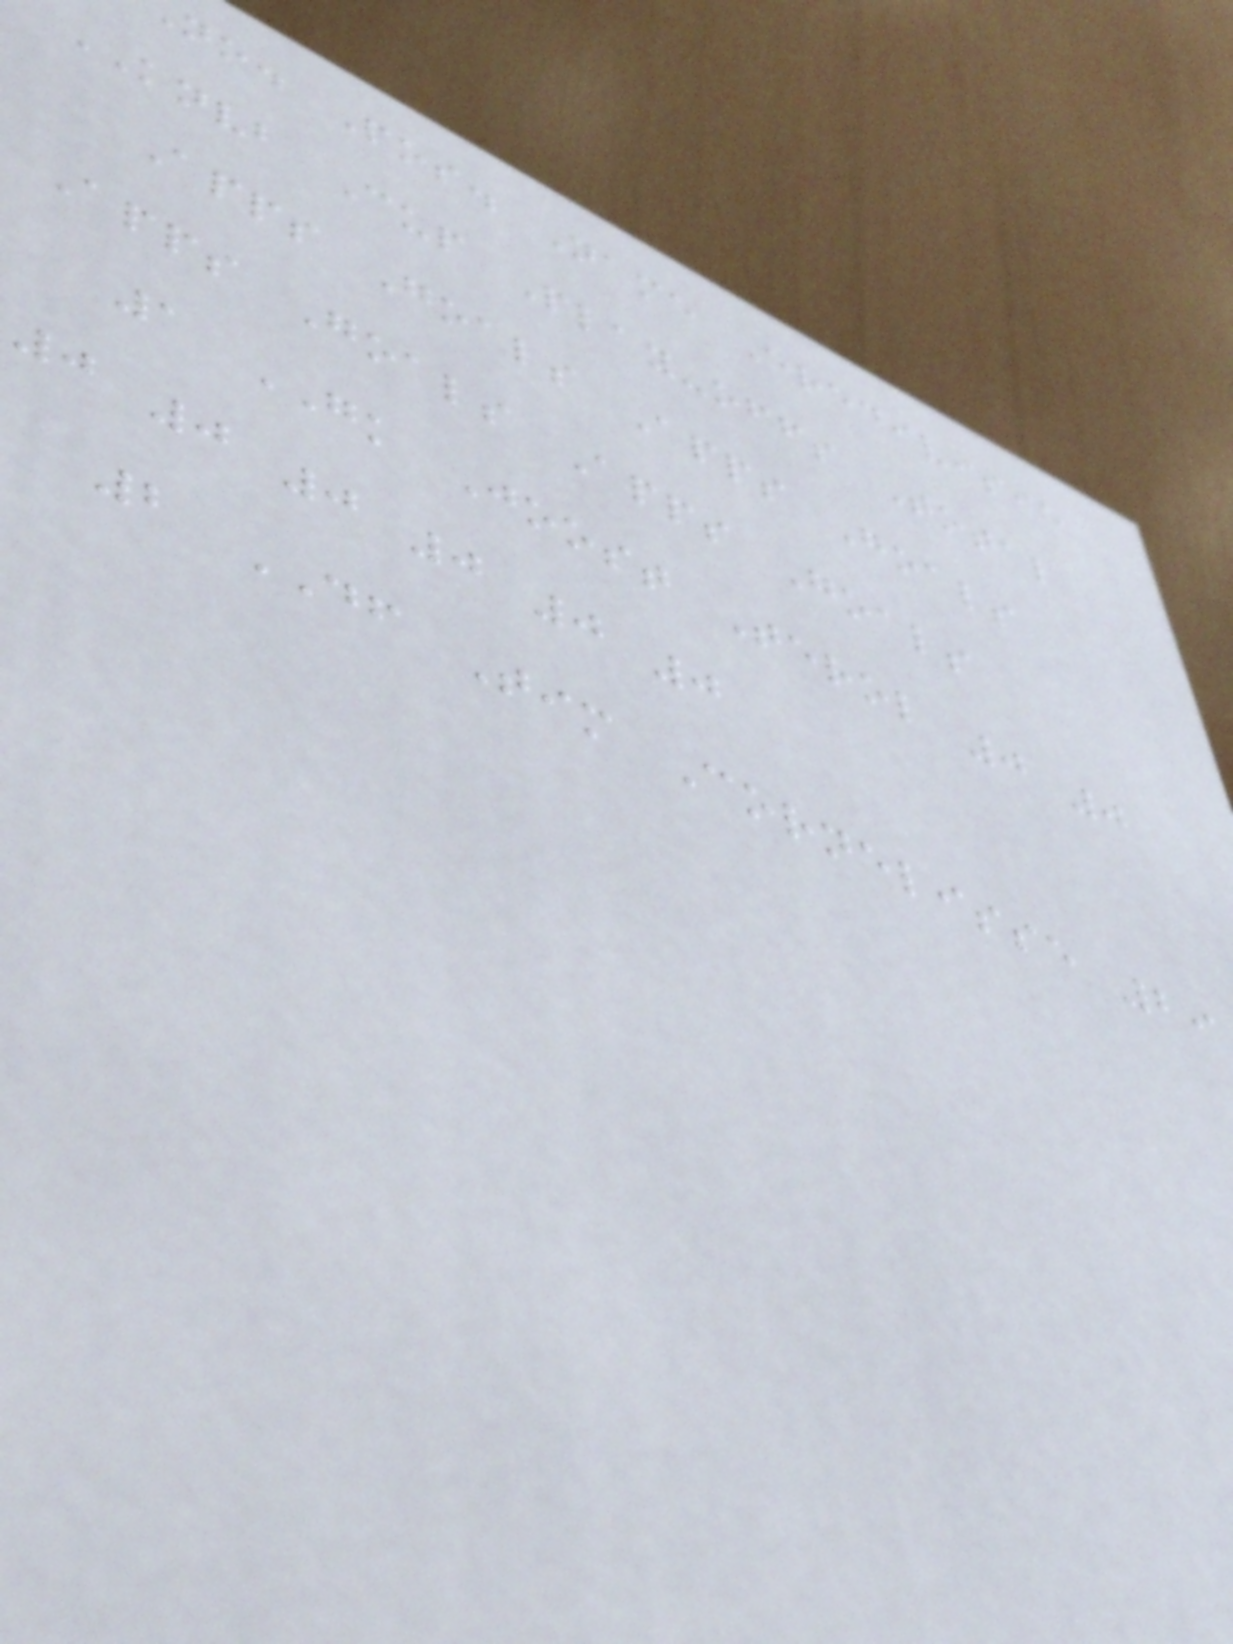no. Pos. Name Eredivisie
KNVB Cup Play-offs Total
Apps Goals Apps Goals
Apps Goals Apps Goals
1 GK Joost Terol 0 0
0 0 0 0 0 0
2 DF Tim Cornelisse 29
